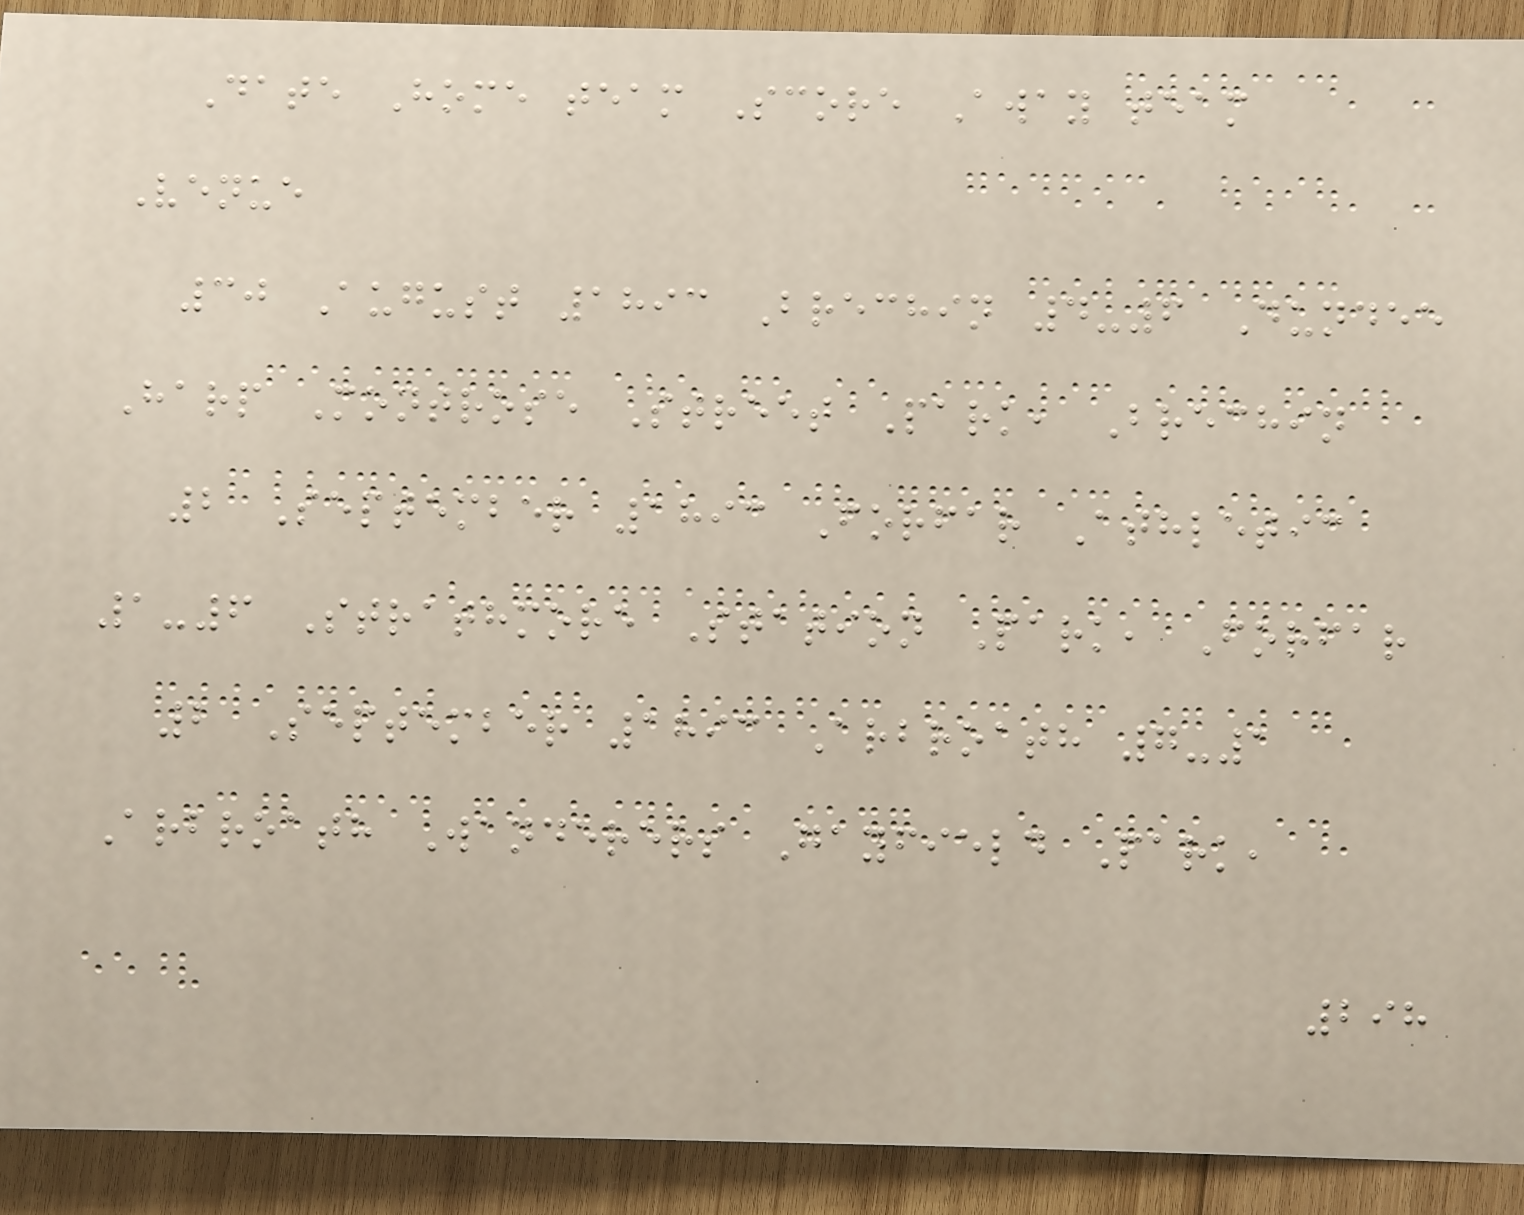Date Home team Score Away team
Venue
30 August 1893 Brechin 4-6 Dundee
Harp Montrose Street Park, Brechin
2 September 1893 Forfar Athletic
1-6 Strathmore Station Park, Forfar
2 September 1893 Arbroath 7-1
Arbroath Wanderers Gayfield Park,
298
